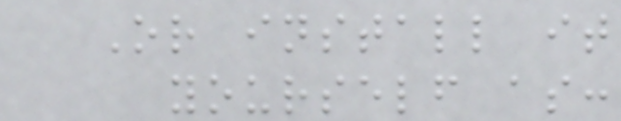Or install it
yourself as:
